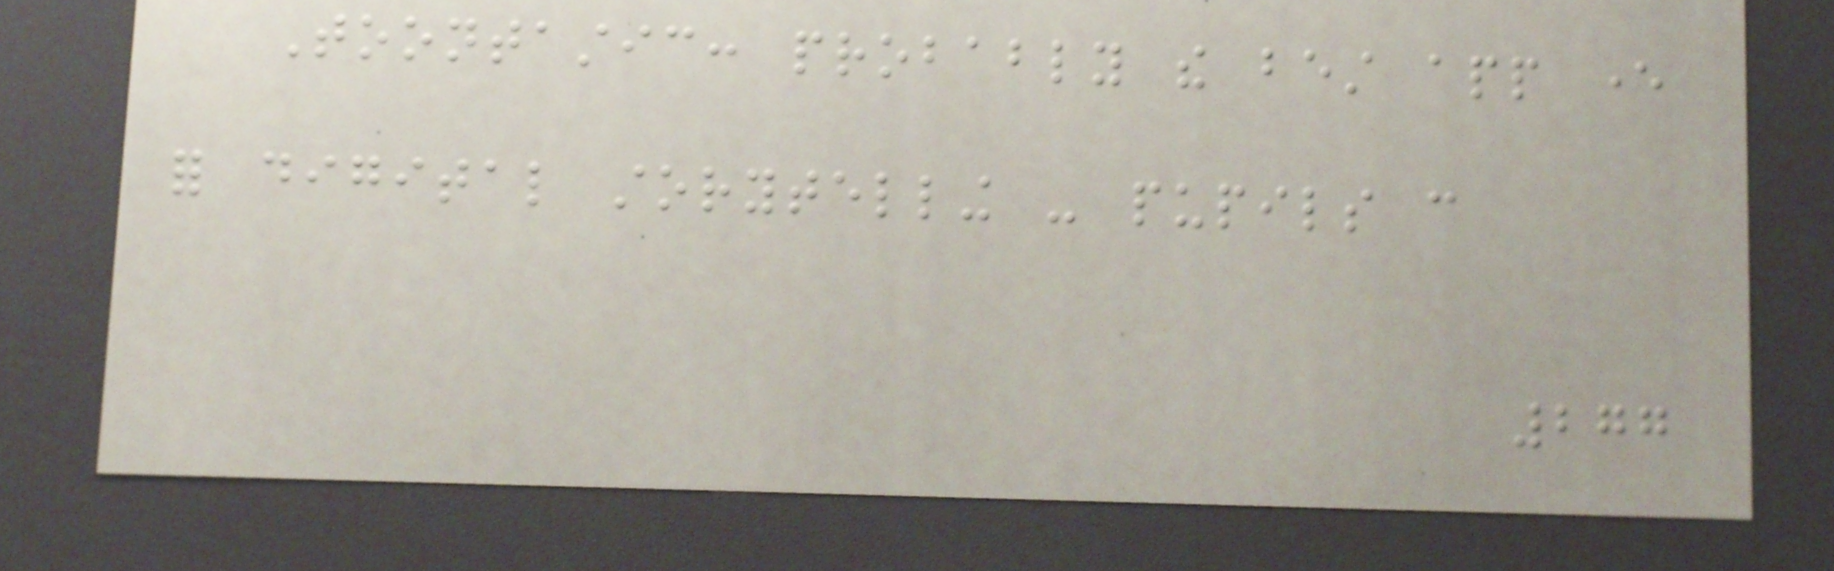Toontastic: probably the best app ever
for digital storytelling - pupils can
277
